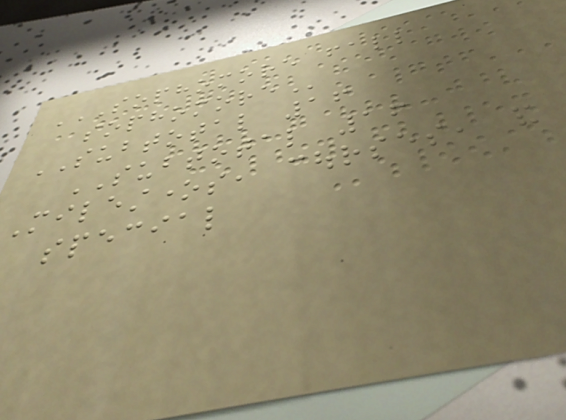SOPHOMORE FALL
SOPHOMORE
SUBTOTAL 16
SUBTOTAL 16
Milestones, courses, and
special
